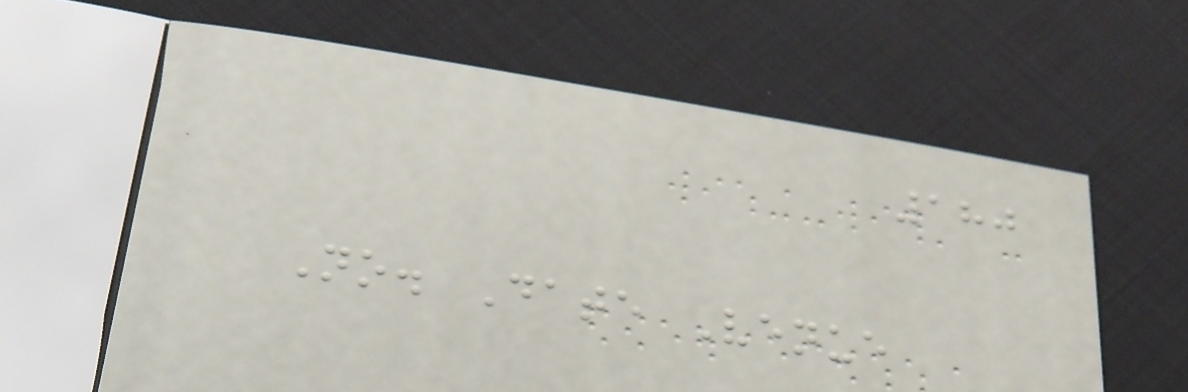180
No. Date Venue
